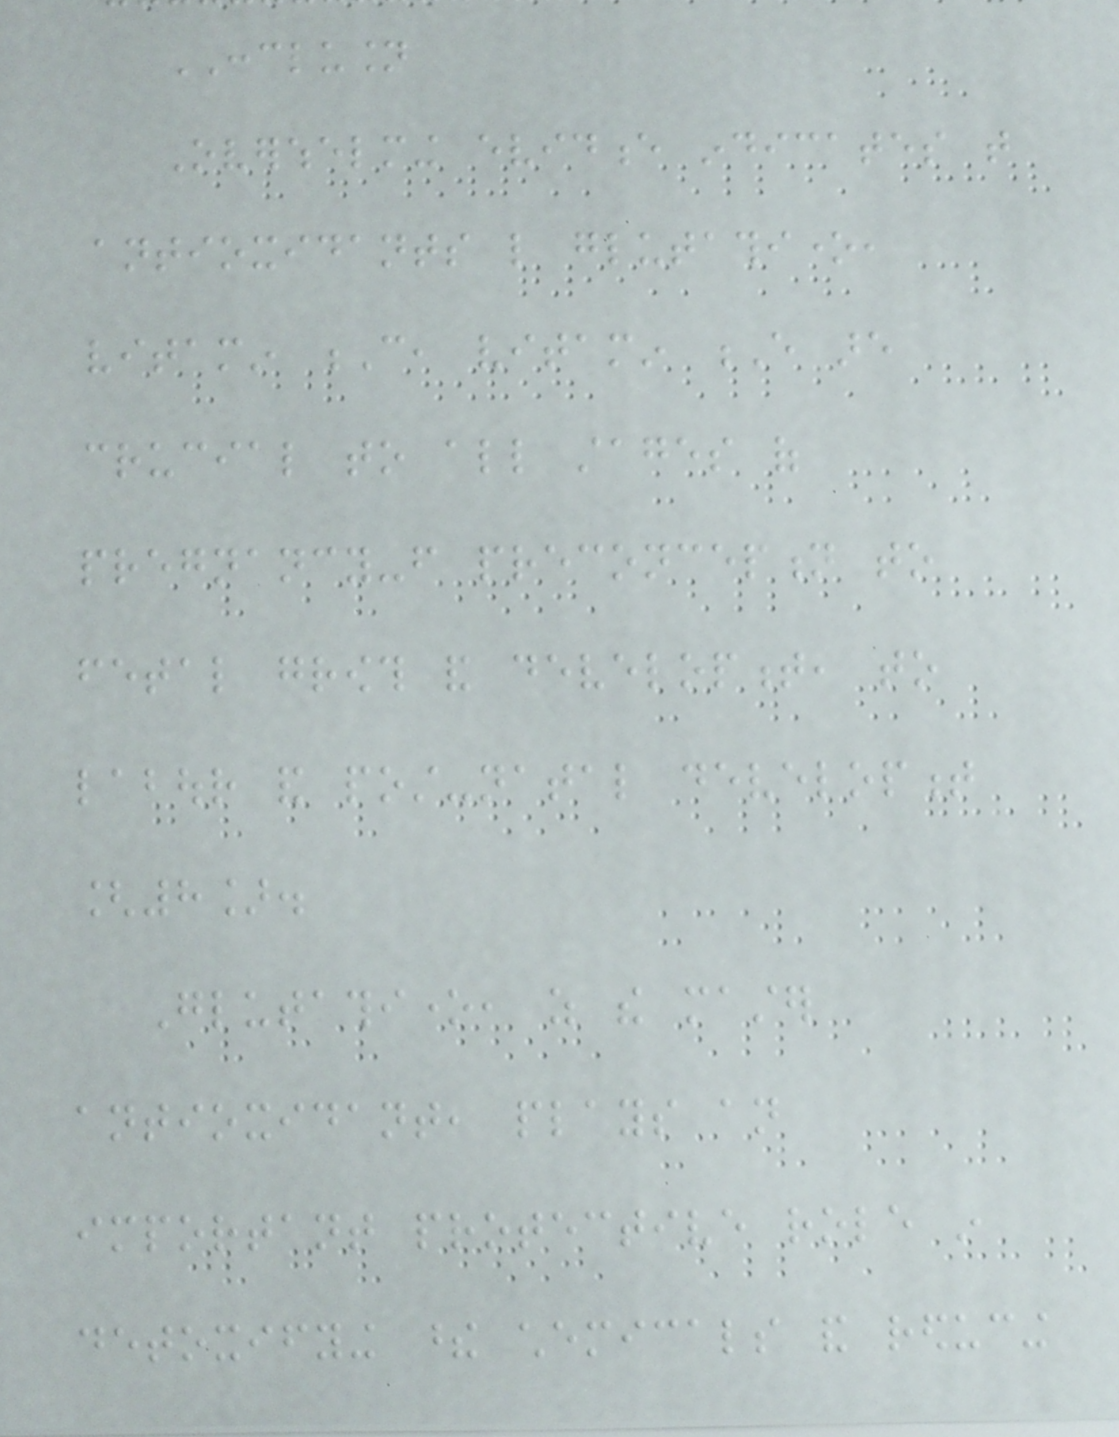CONCLUSION
Overwhelming evidence indicates that
antioxidants like glutathione,
vitamin C, vitamin E are
crucial to all stages of
pregnancy-from preconception to
fetal growth and development, to
labour and post-natal development
[8].
Glutathione, as the master
antioxidant, plays an
important protective role in
detoxifying these chemicals and reducing
